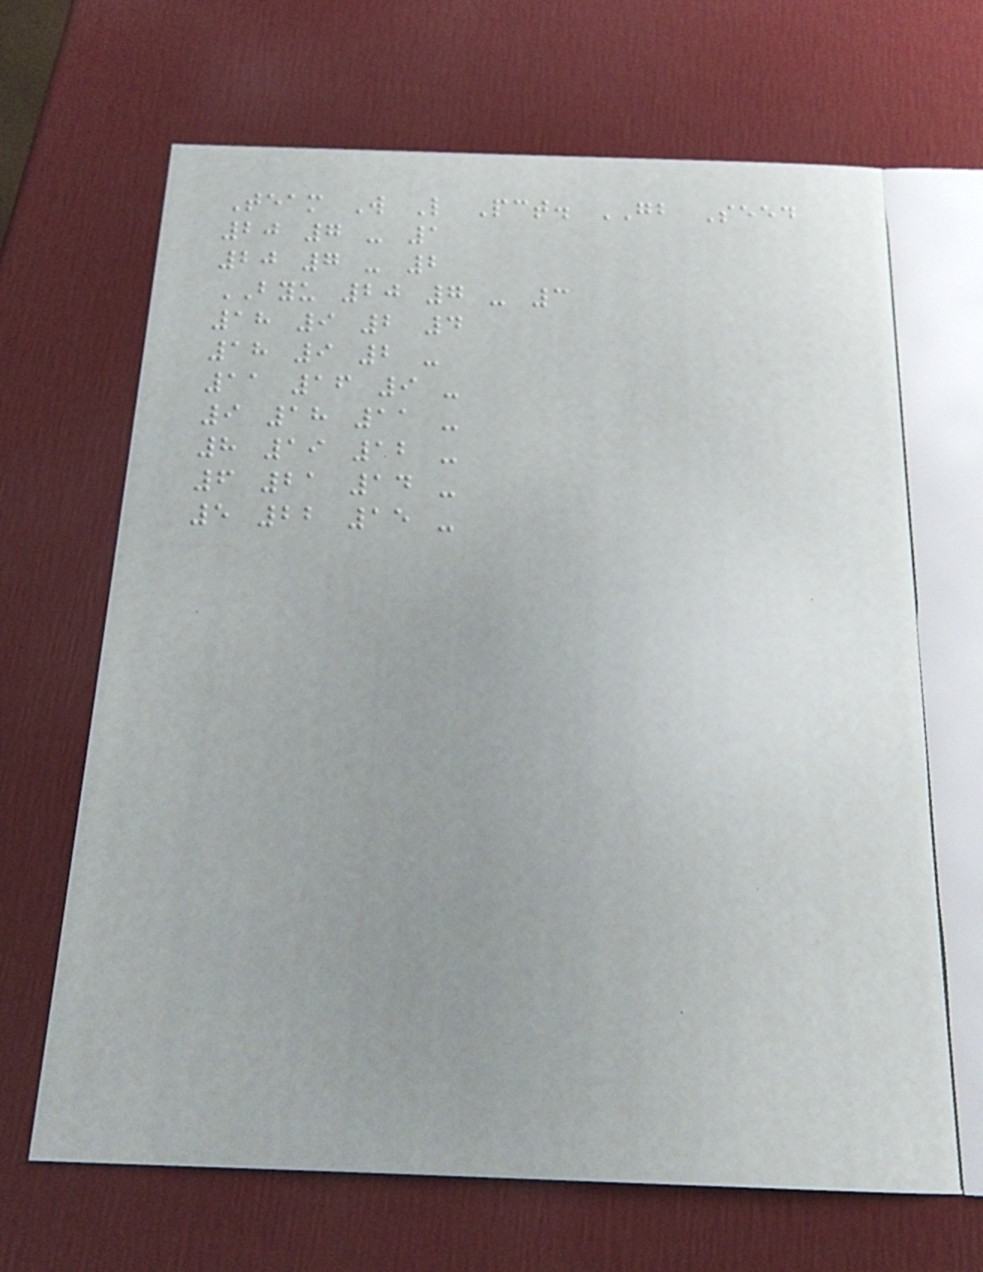Team W L Pct. GB Seed
20 7 - 1
20 7 - 2
BYU 20 7 - 3
18 9 2 4
18 9 2 -
11 16 9 -
9 18 11 -
8 19 12 -
6 21 14 -
5 22 15 -
